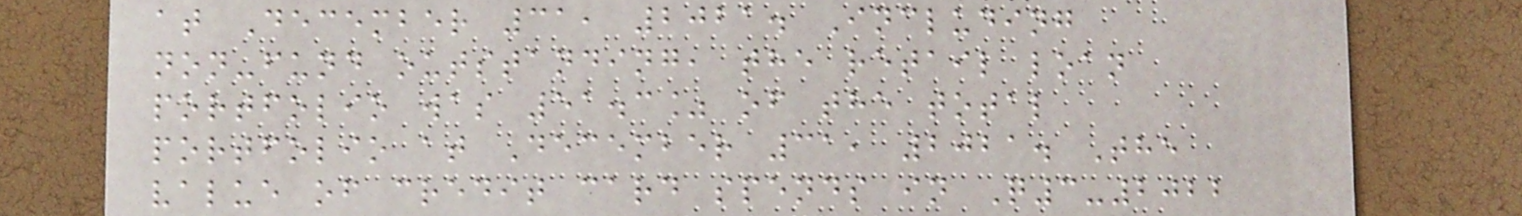at December 31, 2021. Including
non-fund outstanding, the retail loan
portfolio was 51.3% of the total
portfolio at December 31, 2021. The
value of credit card spends in Q3-2022
